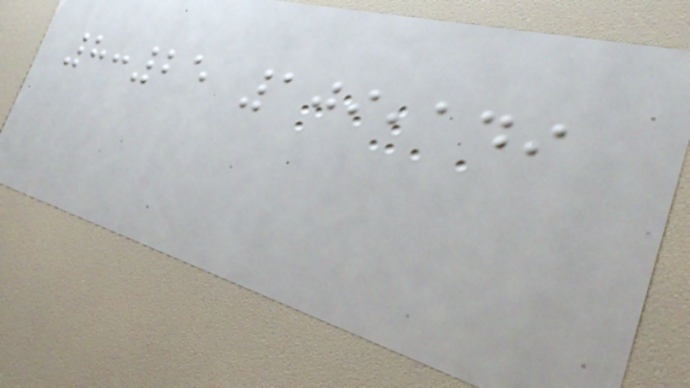8:25 109,149
